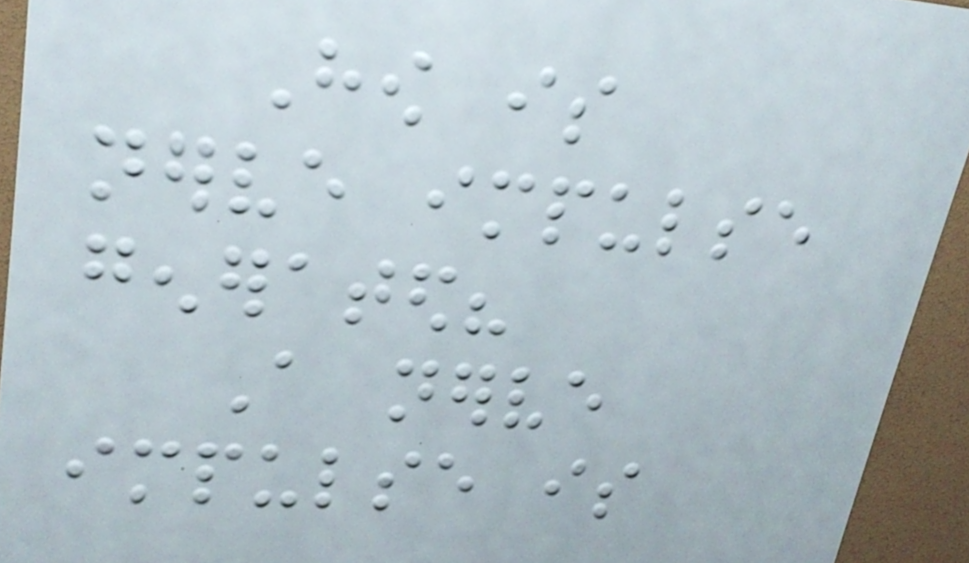How is
nerve impulse
generated?
A nerve
impulse is
